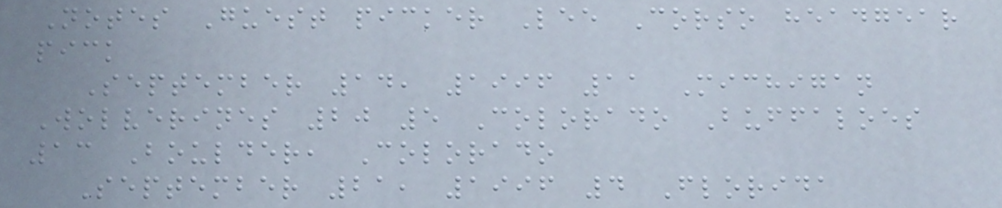Notes Guest picker Lee Corso headgear
pick
September 14, 1996 11 Michigan
Wolverines 20 5 Colorado Buffaloes
13 Boulder, Colorado
September 21, 1996 4 Florida
